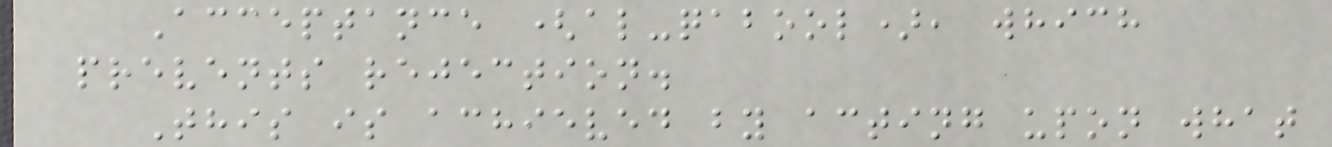Acceptance (al-qabool), which
prevents rejection.
This is achieved by acting upon what
